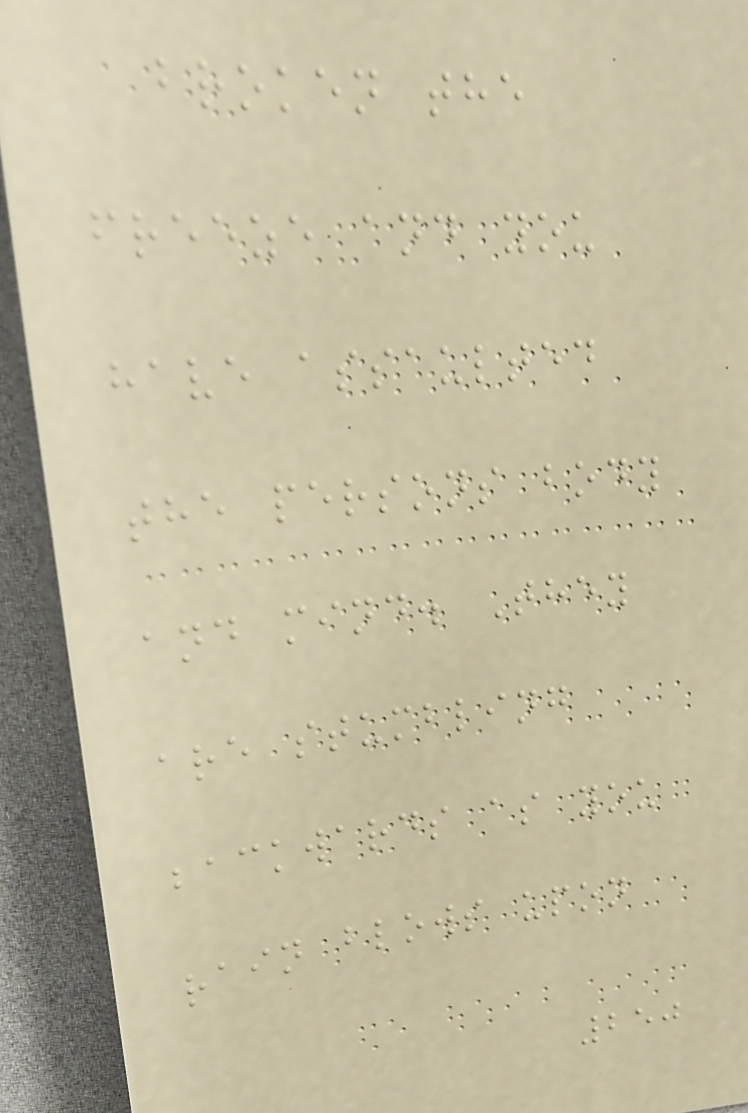broken the
freeze and you
have assaulted
the persons body
and mind. They
are stumbling
backwards as you
rain blows upon
250
